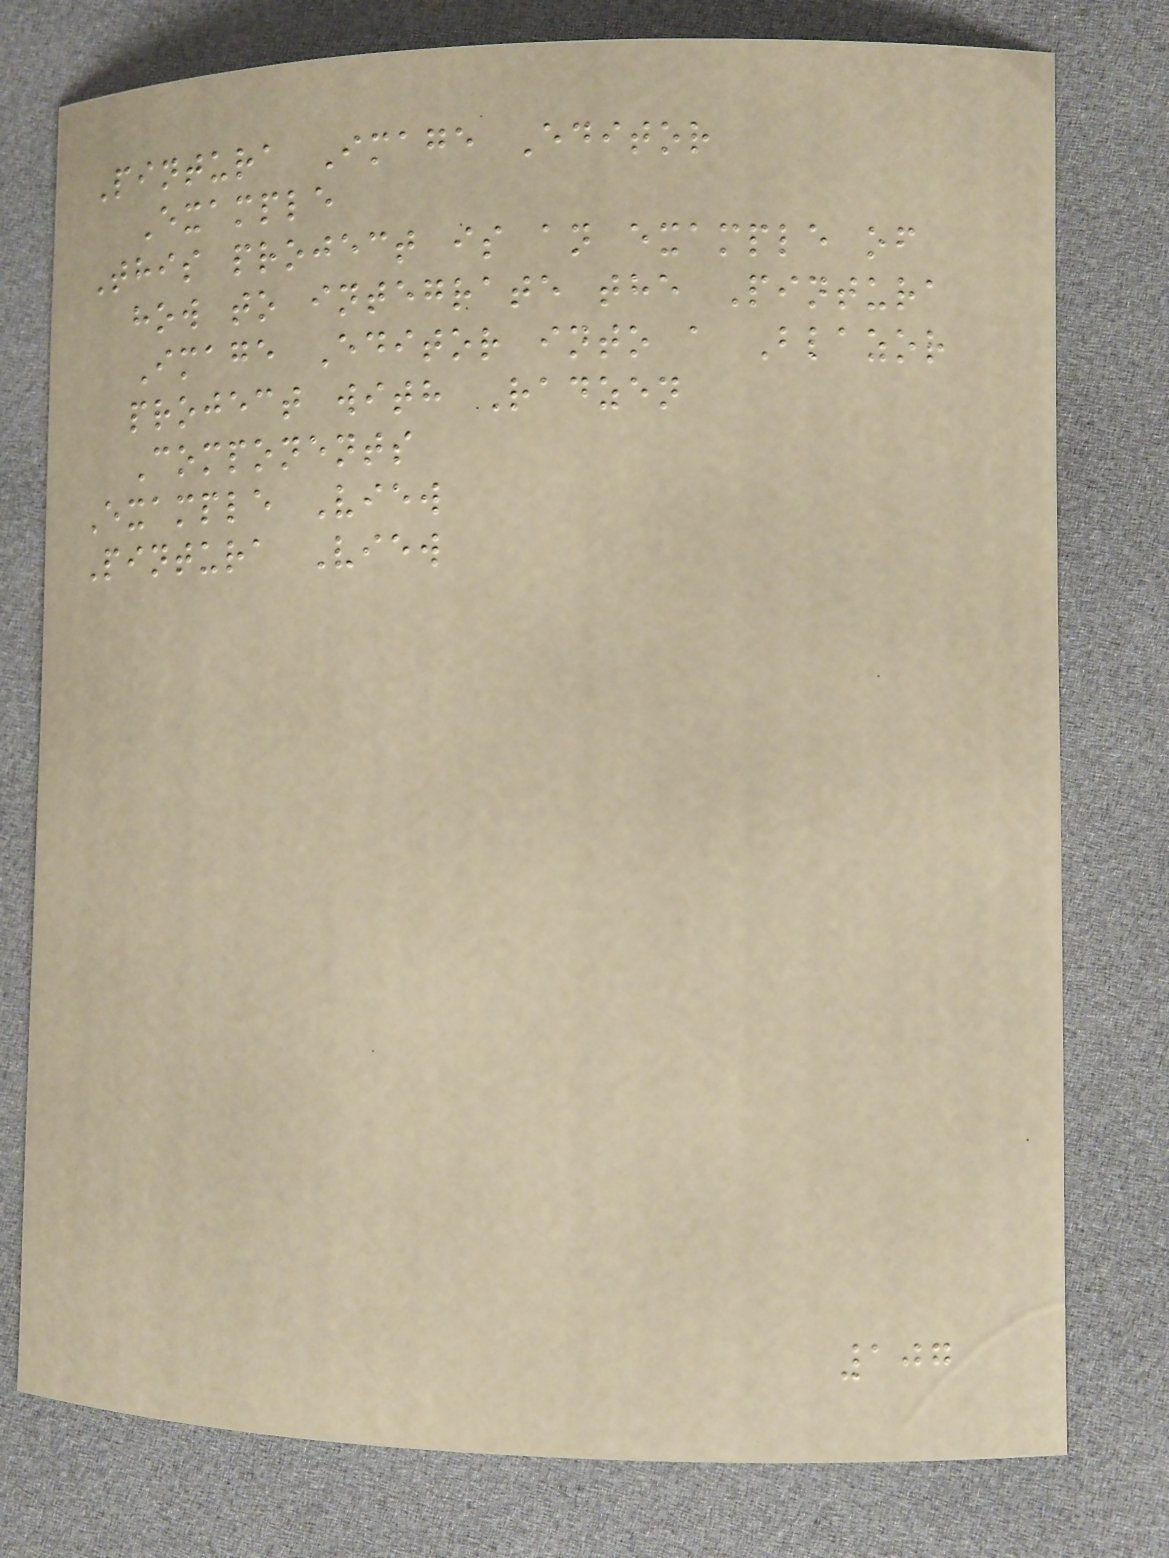Pintura Image Editor
Example
This project is an example of
how to integrate the Pintura
Image Editor into a Blazor
project with Radzen
Components
Example View
Pintura View
107
